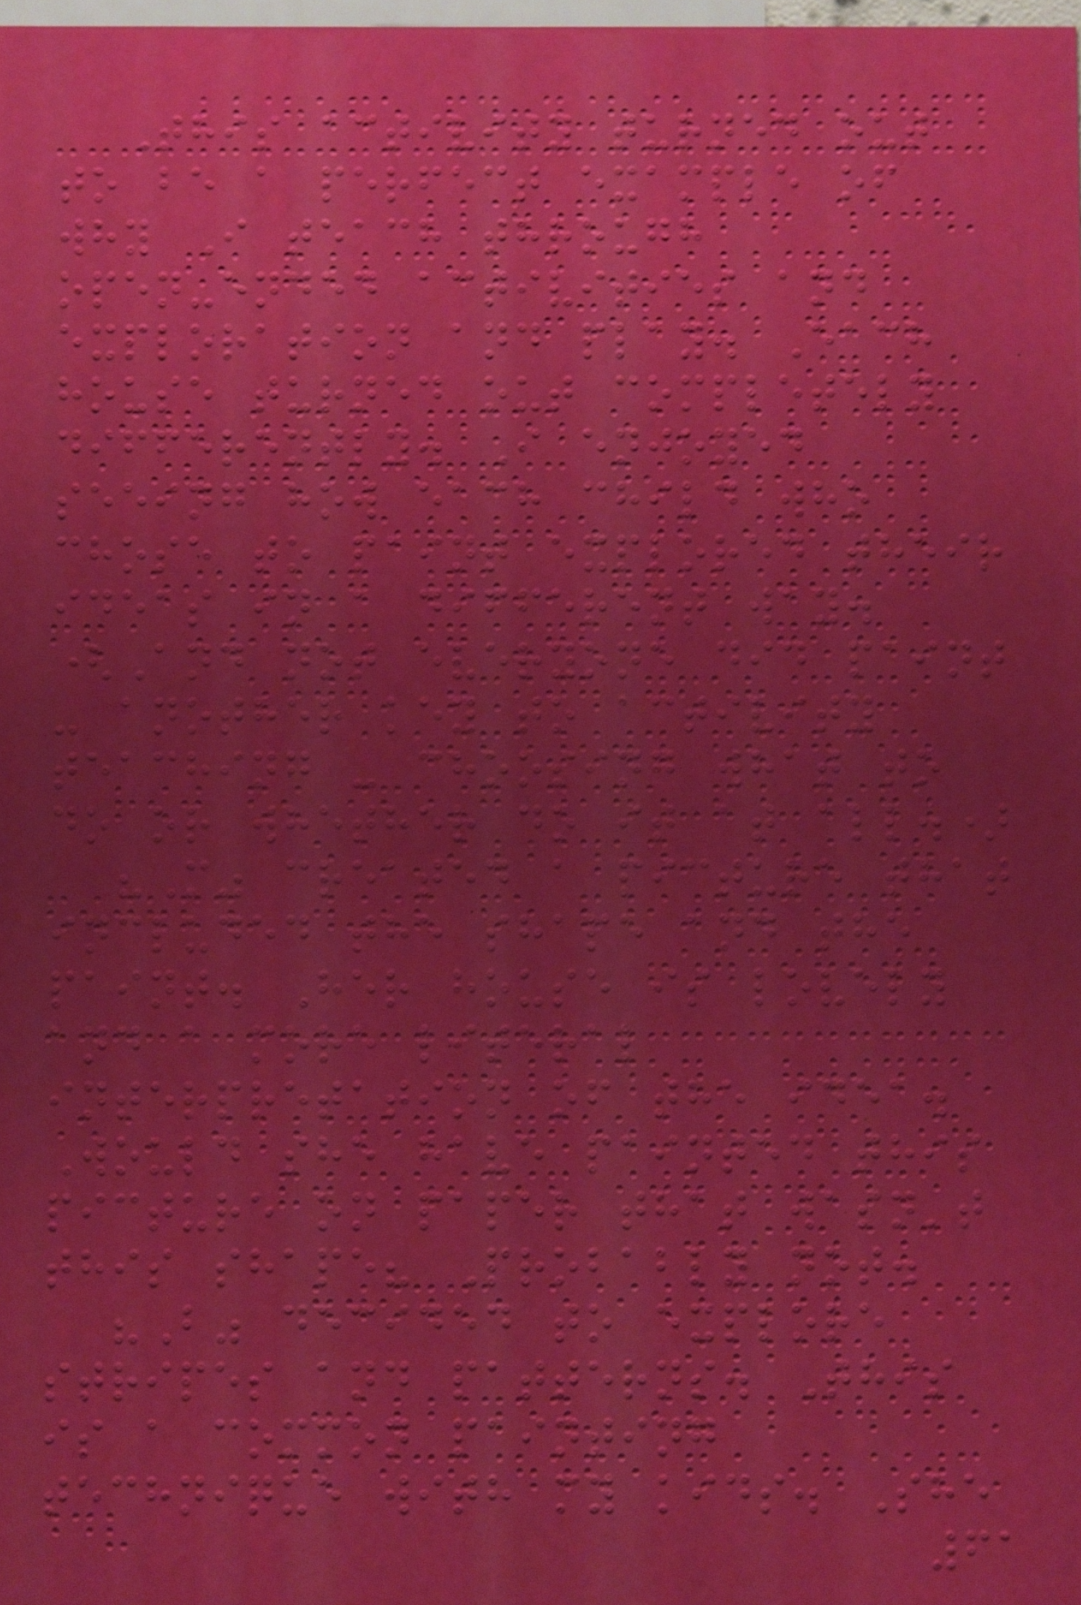This activity turned out
to be a perfect example of
why I teach through
open-ended activities and
exploration and play. Each
house turned out completely
differently. I enjoyed
seeing how each child who
chose to paint explored their
ideas in a different way.
(And not everyone did paint
- another key to activity
teaching - choosing what to
do or whether do it at all.)
"M" created a picture that
included the shape and the
paint. Her house is lovely
and a more literal
interpretation of the idea.
Would she have painted this
picture on paper that wasn't
this shape? Probably not.
"B" decided to explore
stripes and patterns. This
is a common painting
technique with my kids. She
61
